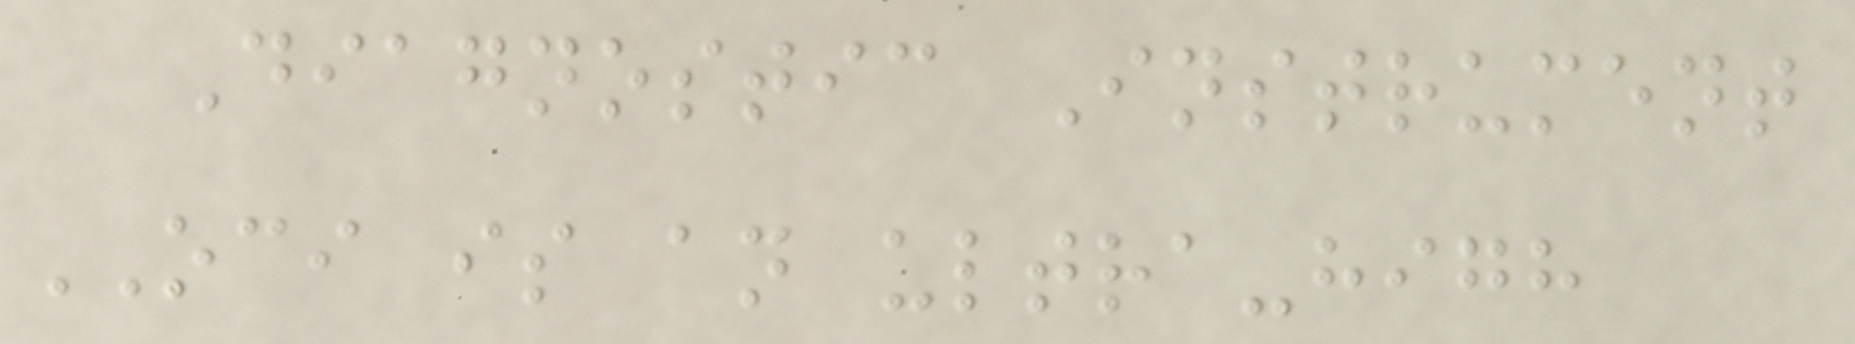Diagnostic Instrument
OCI is an ultra-high
